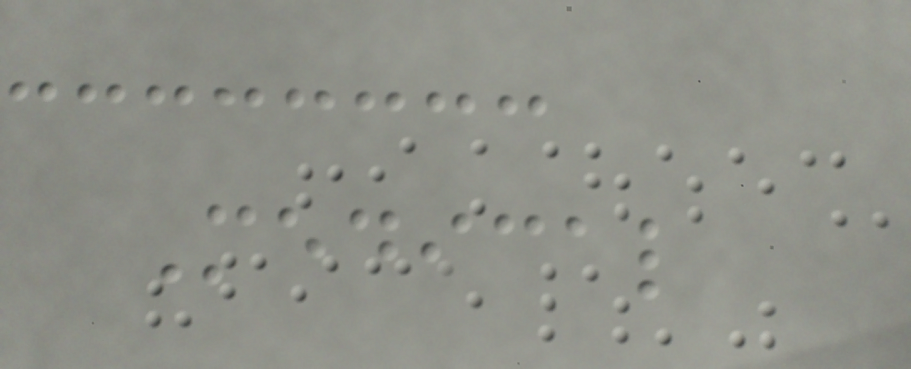Medical
